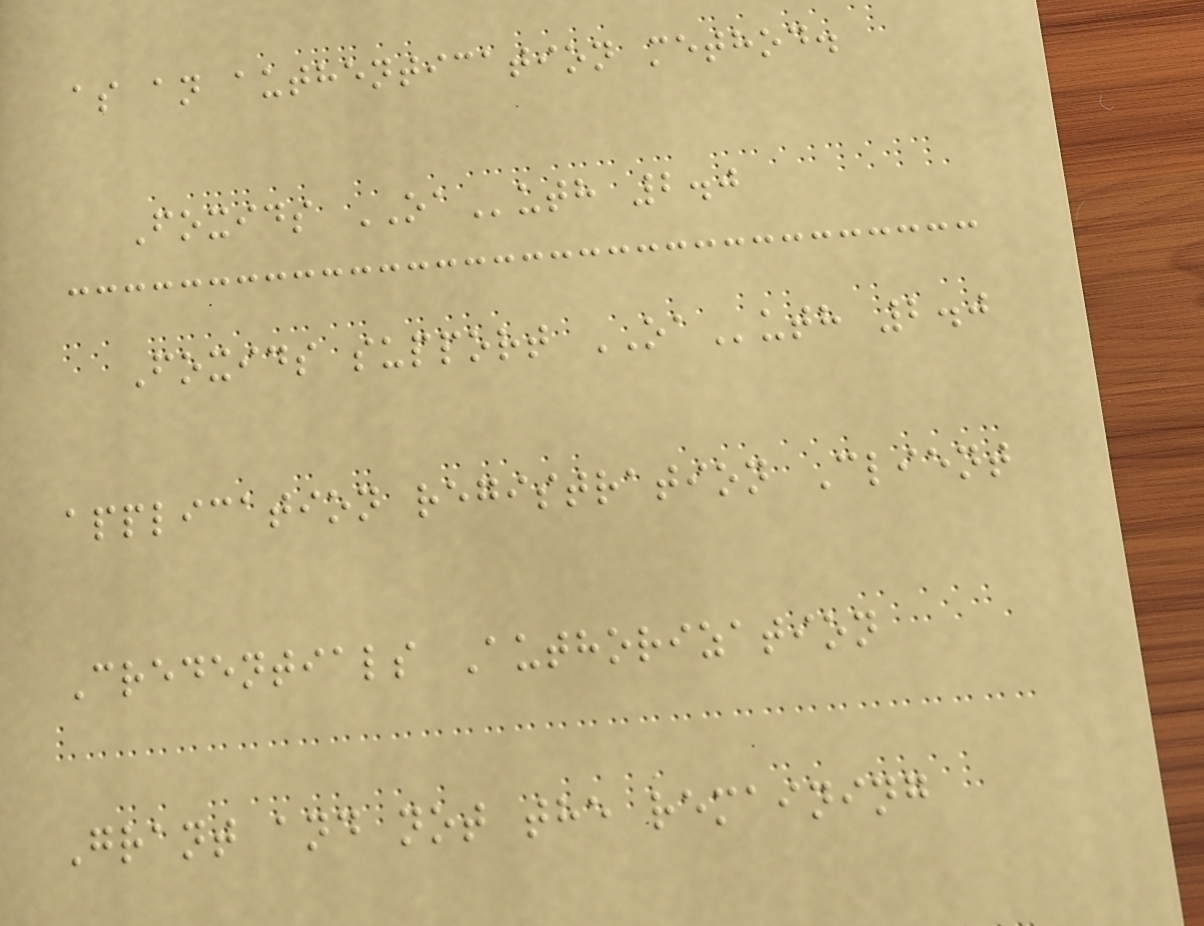as an authentication method.
Foxids OAuth 2.0
Foxids support OAuth 2.0
application registration Client
Credentials Authorization
Grant and not the remaining
